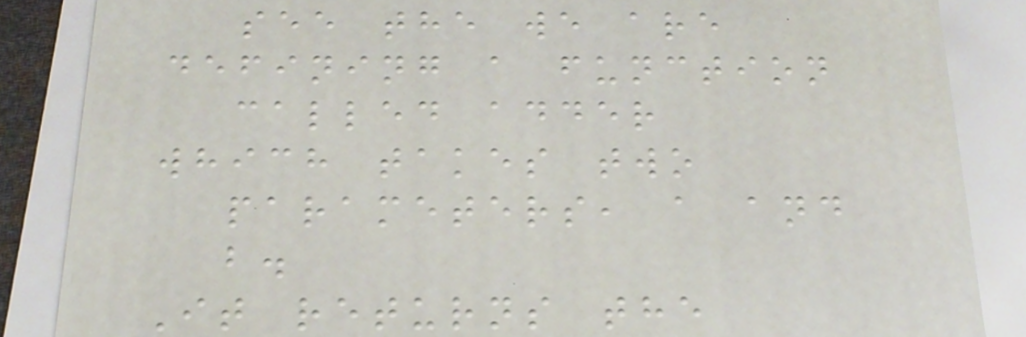see the we are
defining a function
called adder
which takes two
parameters, a and
b.
It returns the
